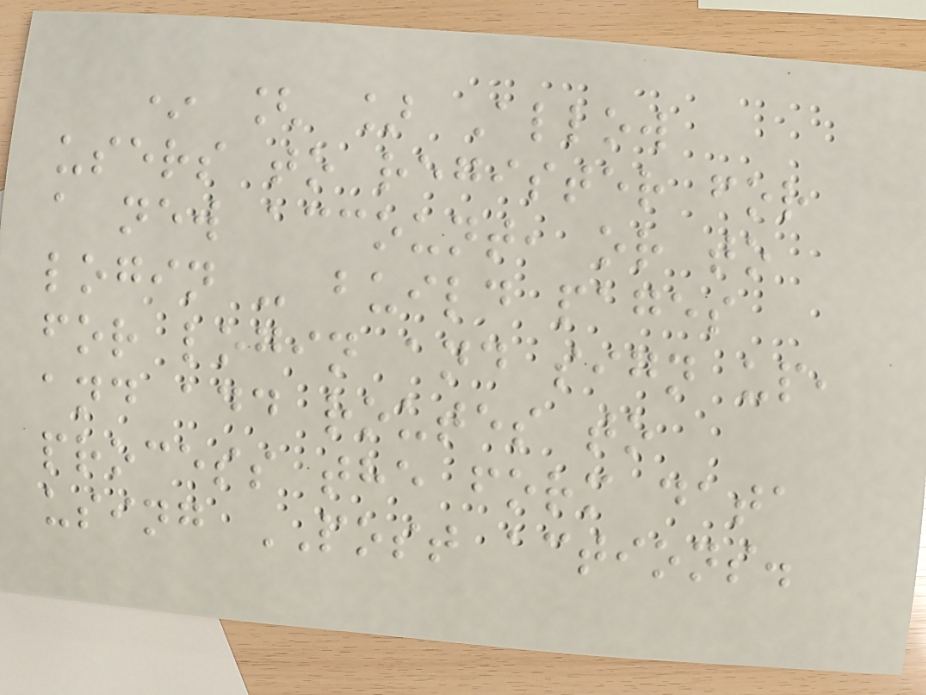* [ ] Allow
users to register for
a new account, or to
login - build pages
for login and sign up,
and add routes to
process the form data
using POST actions.
